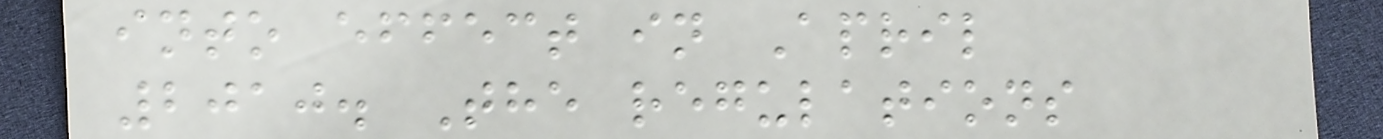into effect in April
2010. The regulations
